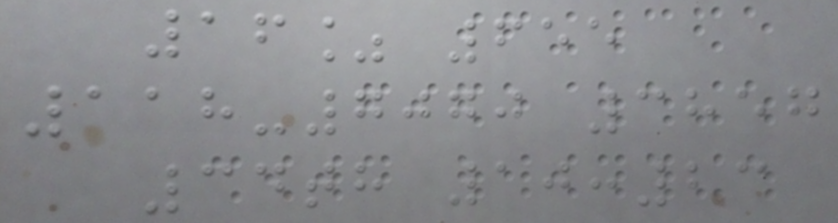16% 655
118-7070 3857
34th 10:23
